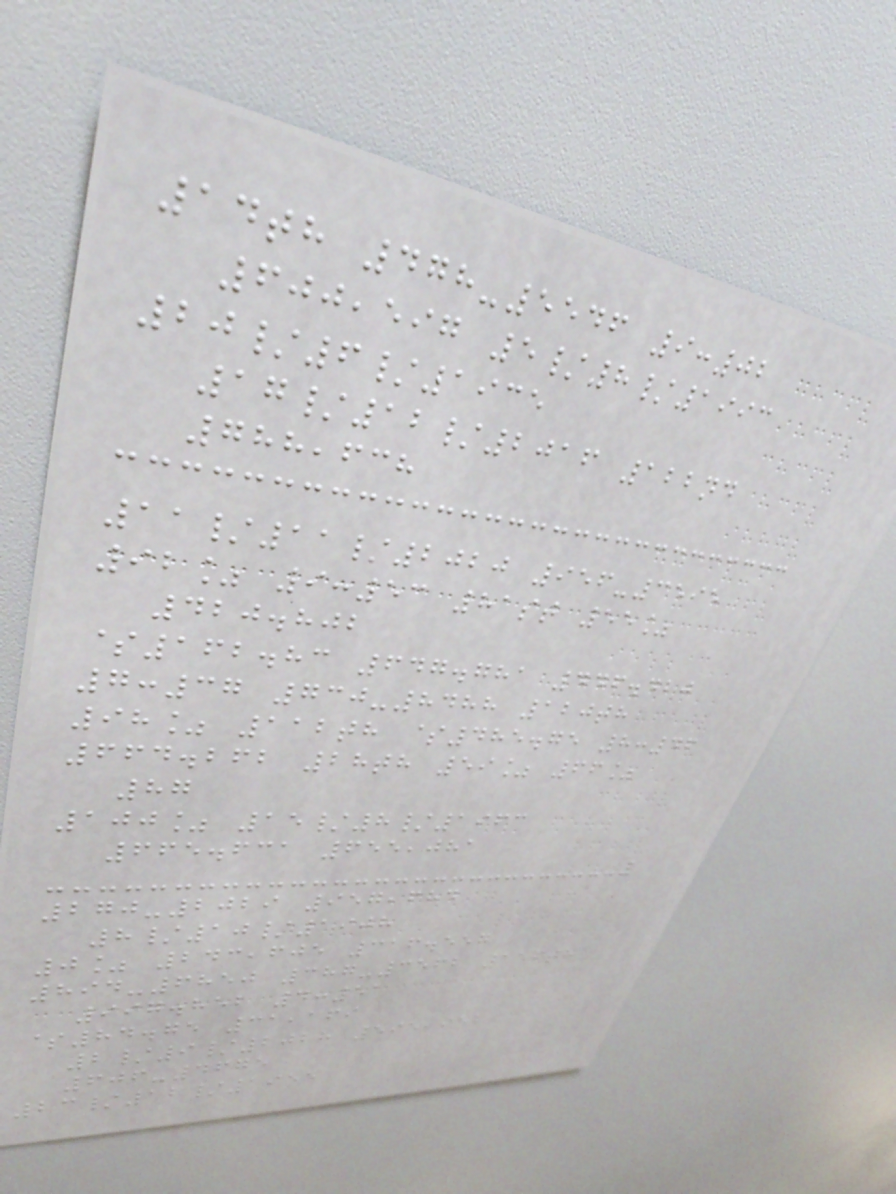14th 478-5546 9:02
600,597 5/8/1993
20/6/1935
17/12/2016 122nd
788,638
11/11/2020 956-3595
92% 9:53 81st 55%
420.802
$162.83 647.781 446.420
7:37 730-8488 120th
98% 112th $485.75 8:46
664.262 28th 59% 66%
87
100% 15/8/1963
665.631 655,081
270-2029 957,684
8/10/1908
0% 243,605 316.557
894-6850 387-3562 156th
997.852 4:51
$84.75 31,169
2/9/2028 595,952
606-4675
23/12/1955
